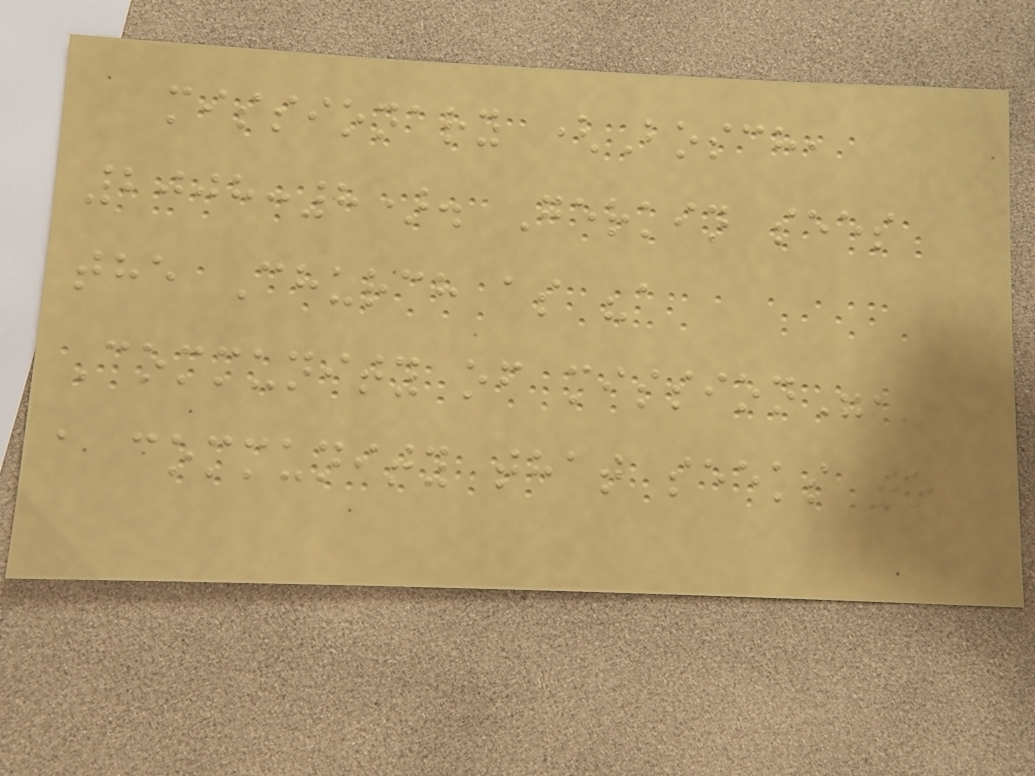missionary (Bosch,
2008:8). Gerkin sees
the Church as "a
Community of mission",
a community that seeks to
